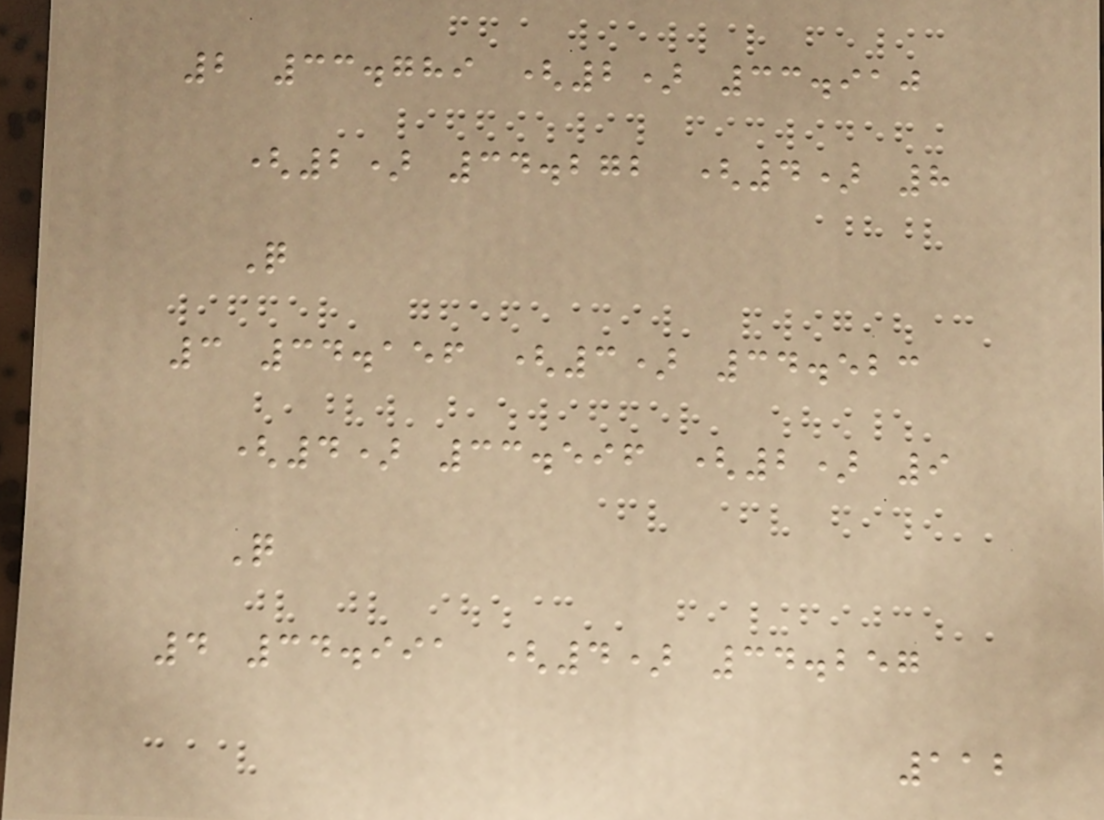2 33.789 (2) 33.910
(2) 34.272 (4) 8
Q
3 34.156 (3) 34.523
(4) 33.596 (2) 9
Q
4 34.991 (4) 34.257
112
